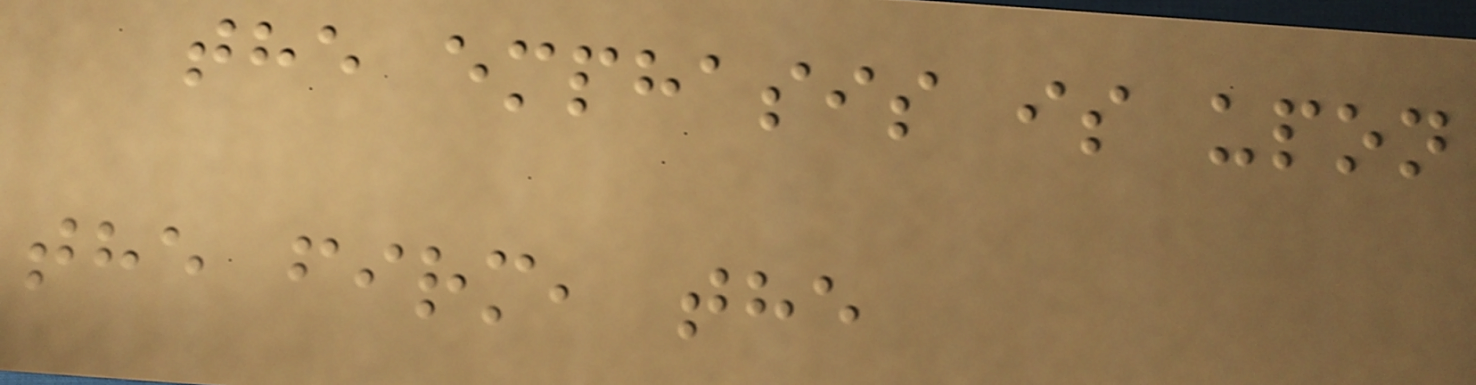the emphasis is upon
the firm, the
